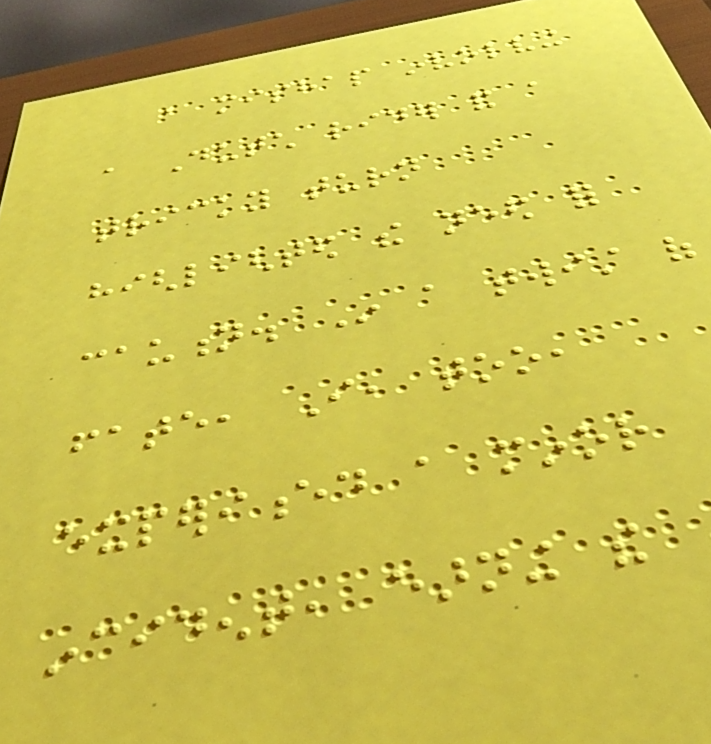a mishap involving
a Dutch rider and a
tricky turn
highlighted the need for
caution. In a twist of
fate, I, too,
experienced a minor
incident, earning the
